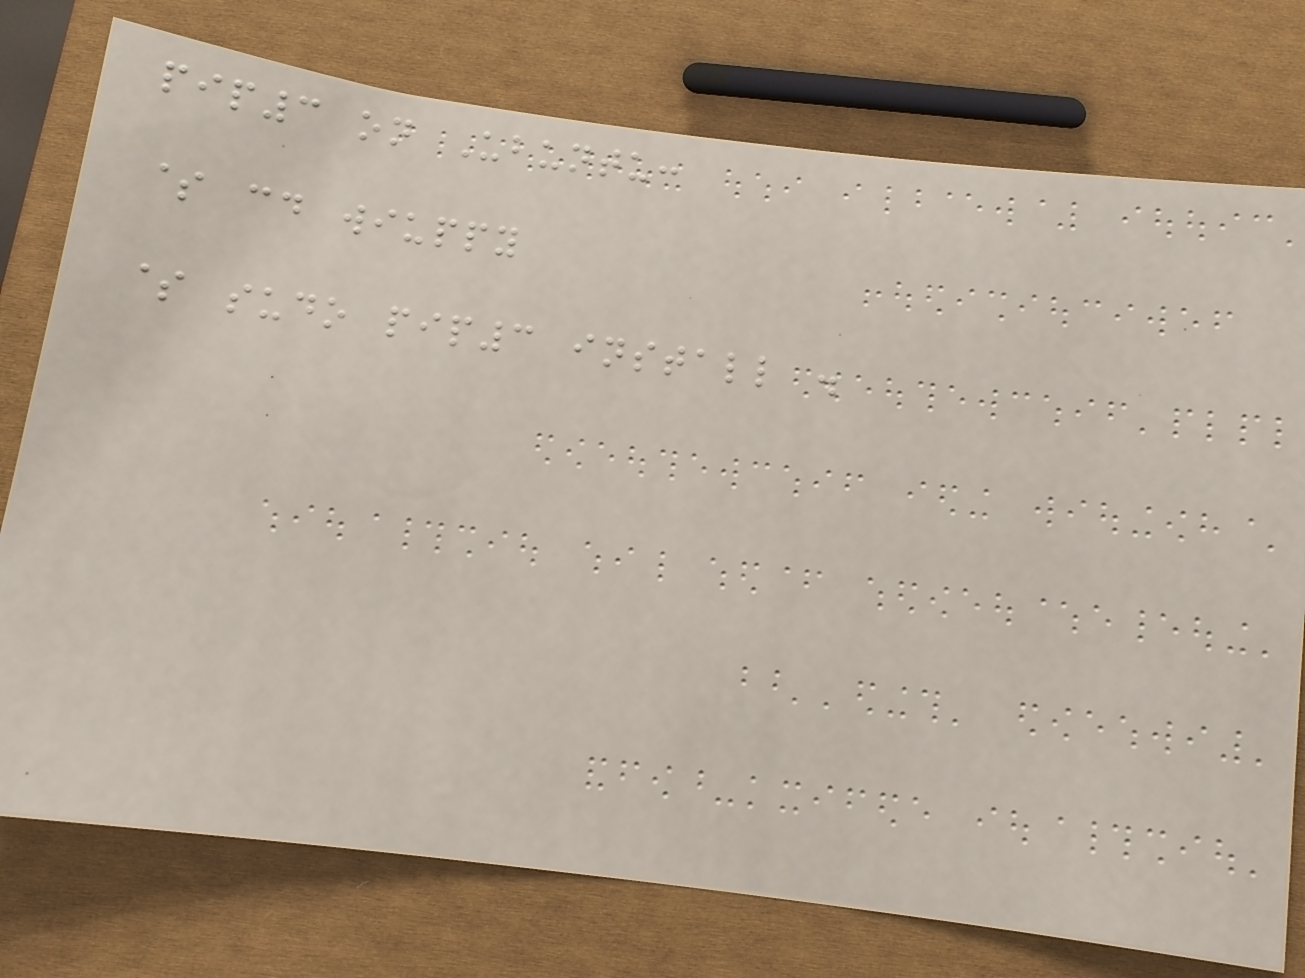pip3 on Ubuntu:
$ cd wiuppy
$ sudo pip3 install .
